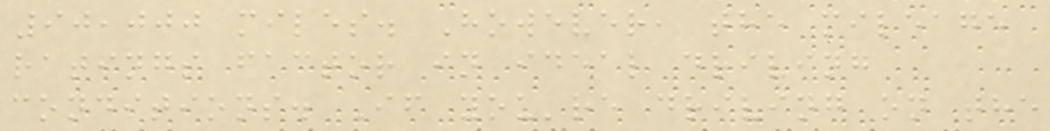90,000 miles. However, the mileage
ratings factor in ideal driving
conditions. If you're driving on the
